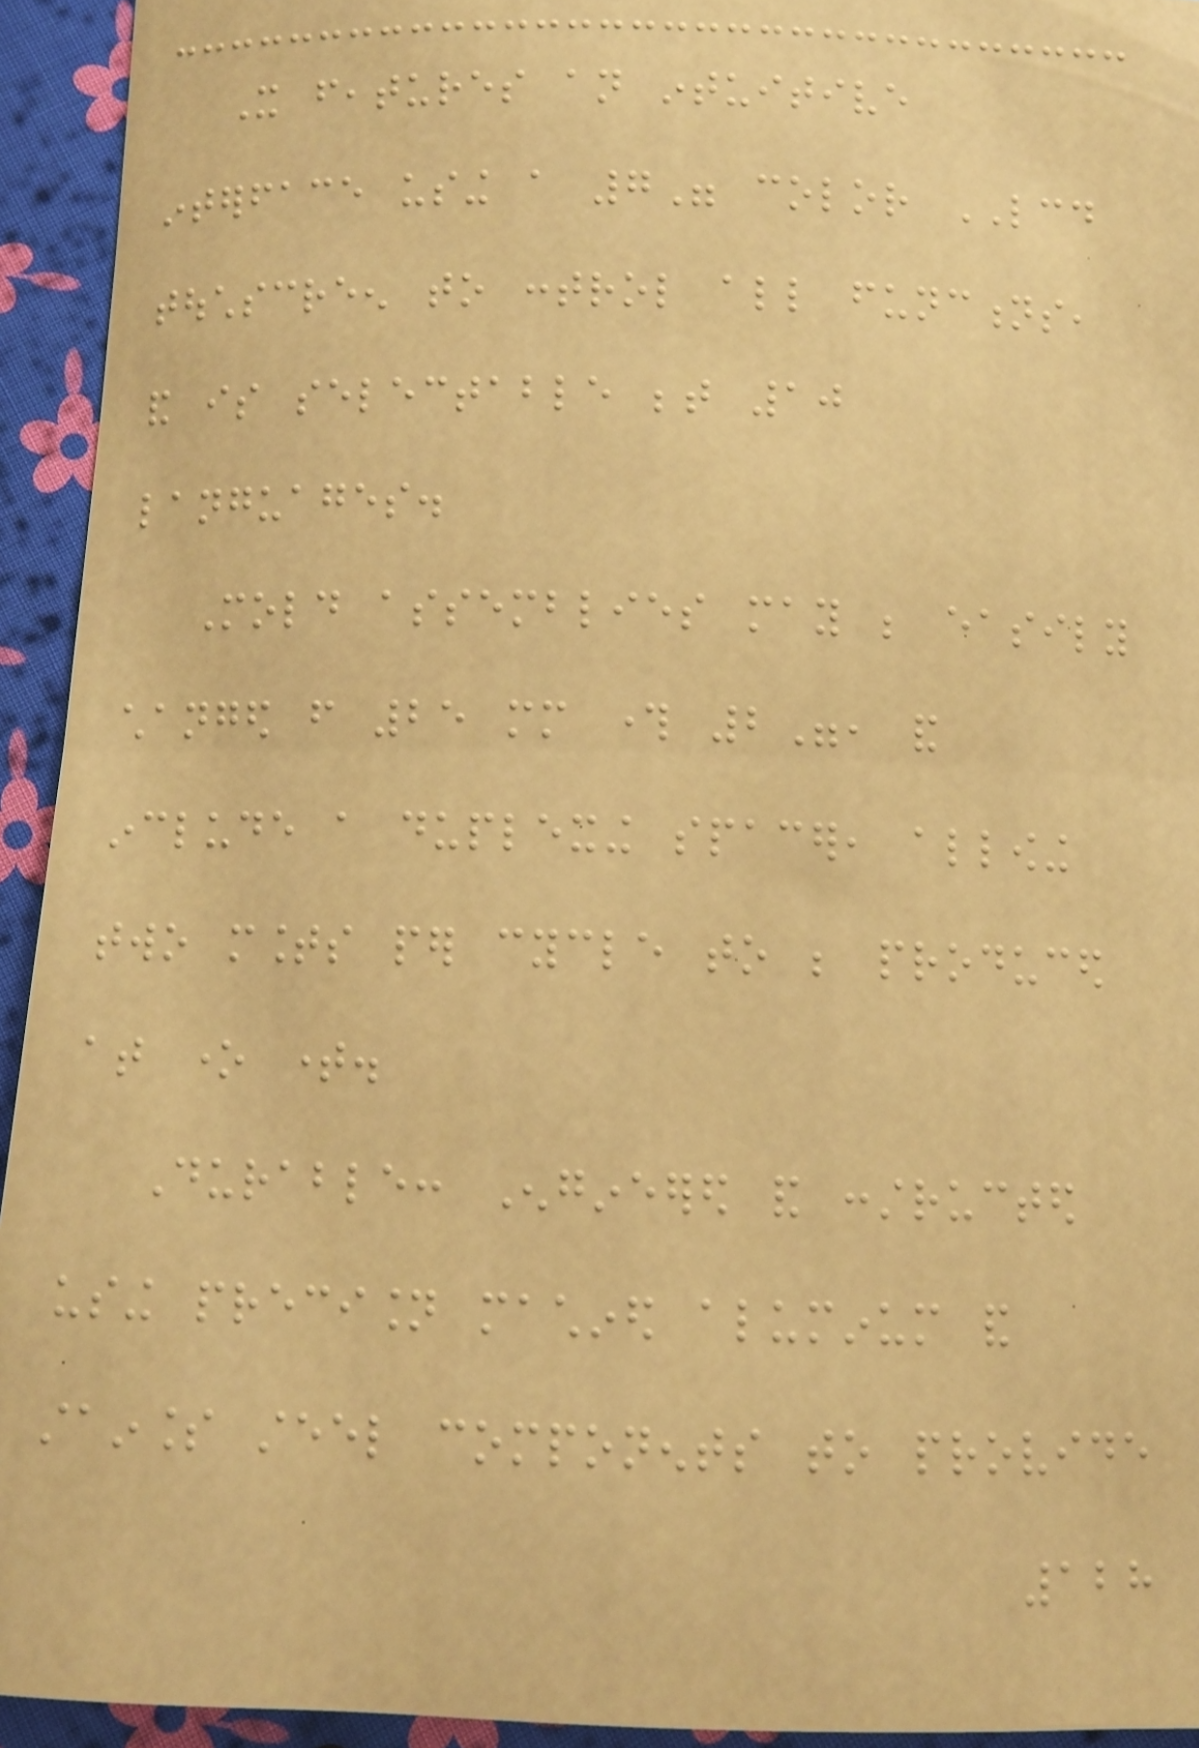It features an intuitive
interface using a 7" color LCD
touchscreen to control all functions,
and is selectable between 10
languages.
Mold assemblies may be easily
changed from 25 mm through 2", and
include a duplexing spacer, allowing
two mounts per cycle to be produced
at one time.
Durable: Engineered and constructed
using precision machined aluminum and
stainless steel components to provide
128
